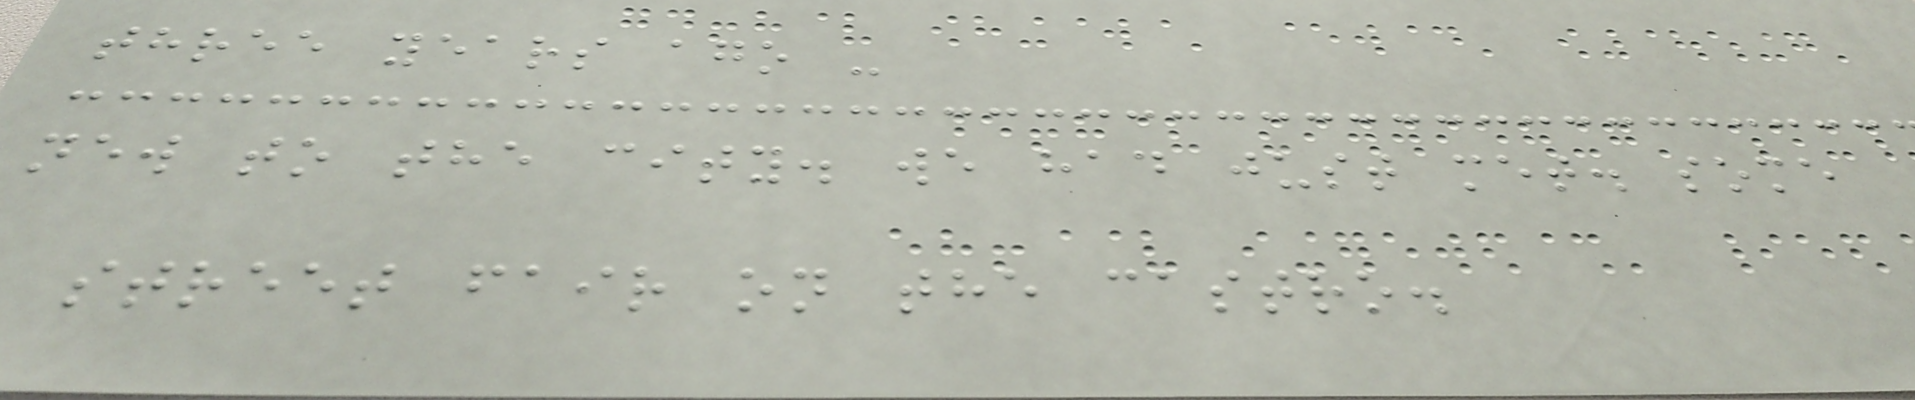three years ago -
new to the city. we had just met. some
street fair on the castro.
